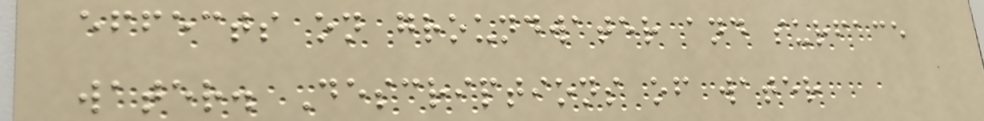effects on groundwater and surface
water. Descriptions of water
